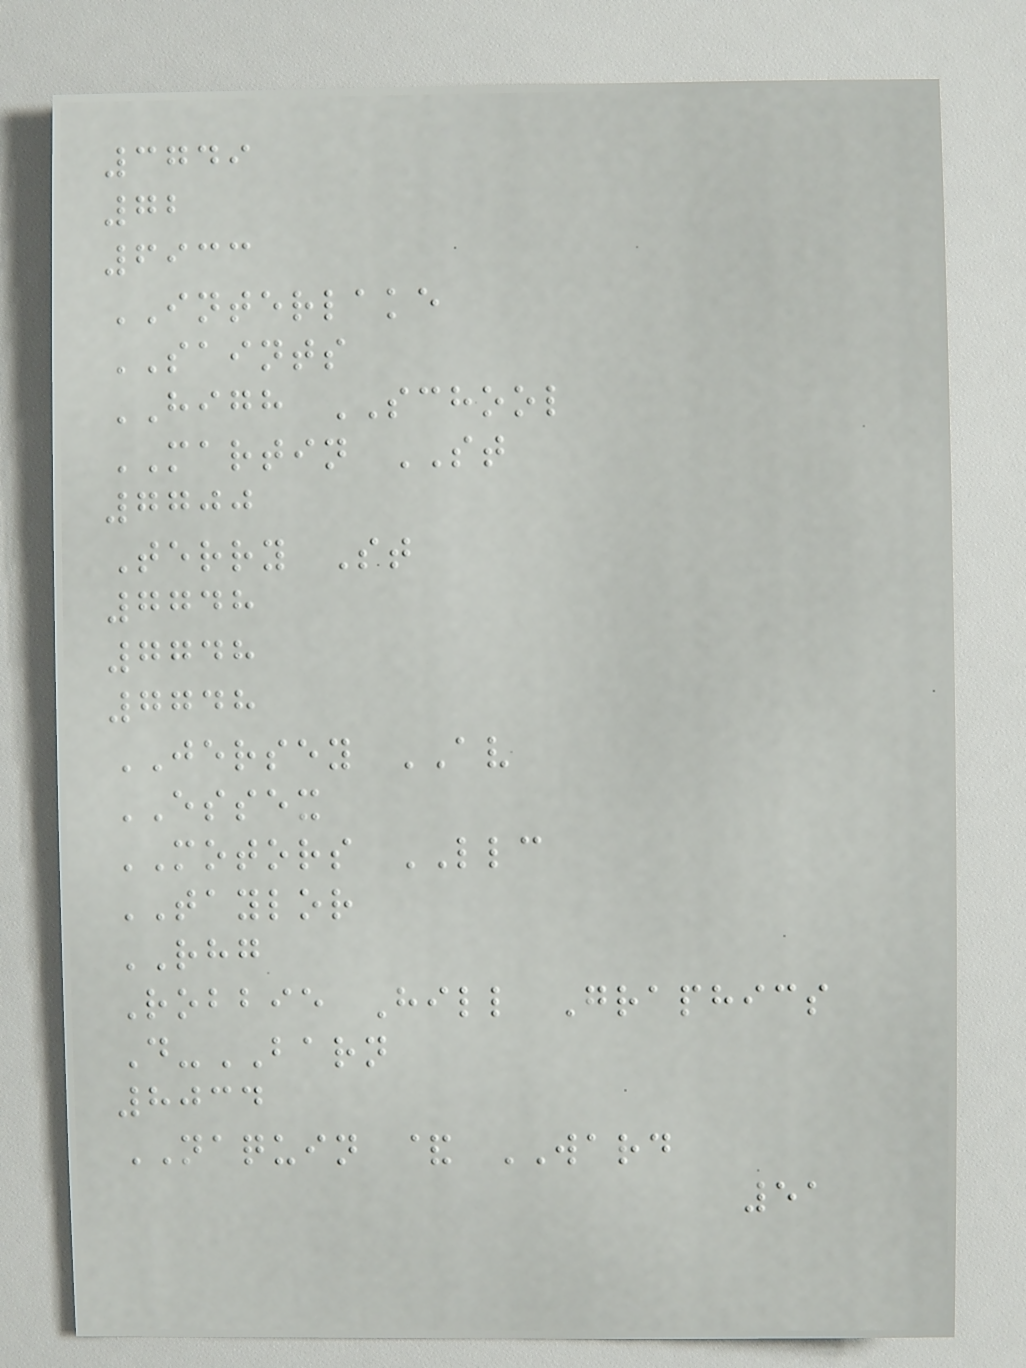3749
72
6933
INTERLAKE
SAINTS
HIGH SCHOOL
MARTIN ST
7700
Terry St
7748
7748
7748
JERSEY AV
ESSEX
MOTORS LLC
TAYLOR
RHG
Robbie Hill Graphics
D-BARN
8034
NAQUIN & WARD
51
